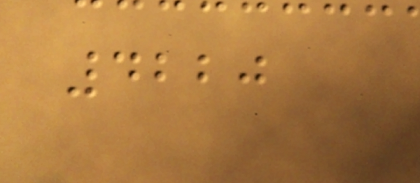4220
